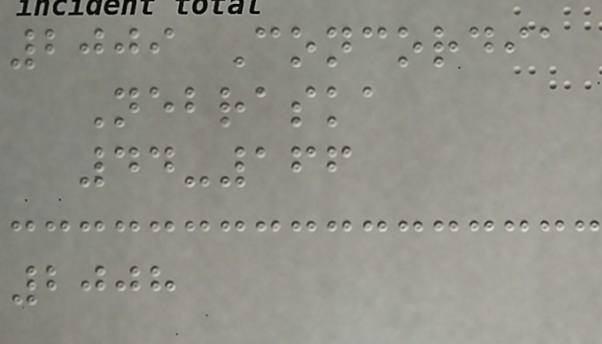2009 Concordia
Nebraska
44-166
2008
